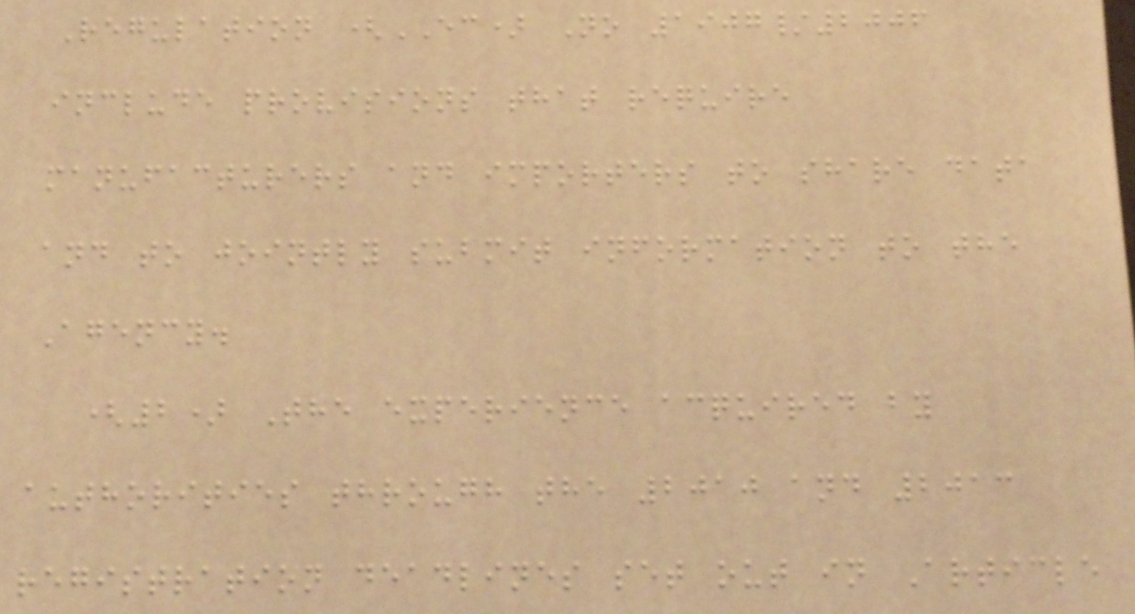Regulation (EC) No 1907/2006
include provisions that require
manufacturers and importers to share data
and to jointly submit information to the
Agency.
(2) The experience acquired by
authorities through the 2010 and 2013
registration deadlines set out in Article
